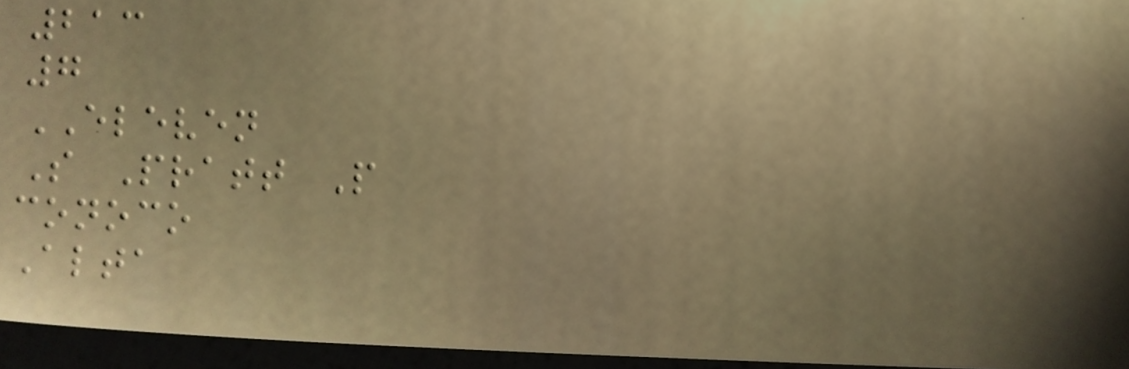213
7
ELEVEN
S Pratt P
conoco
Alta
